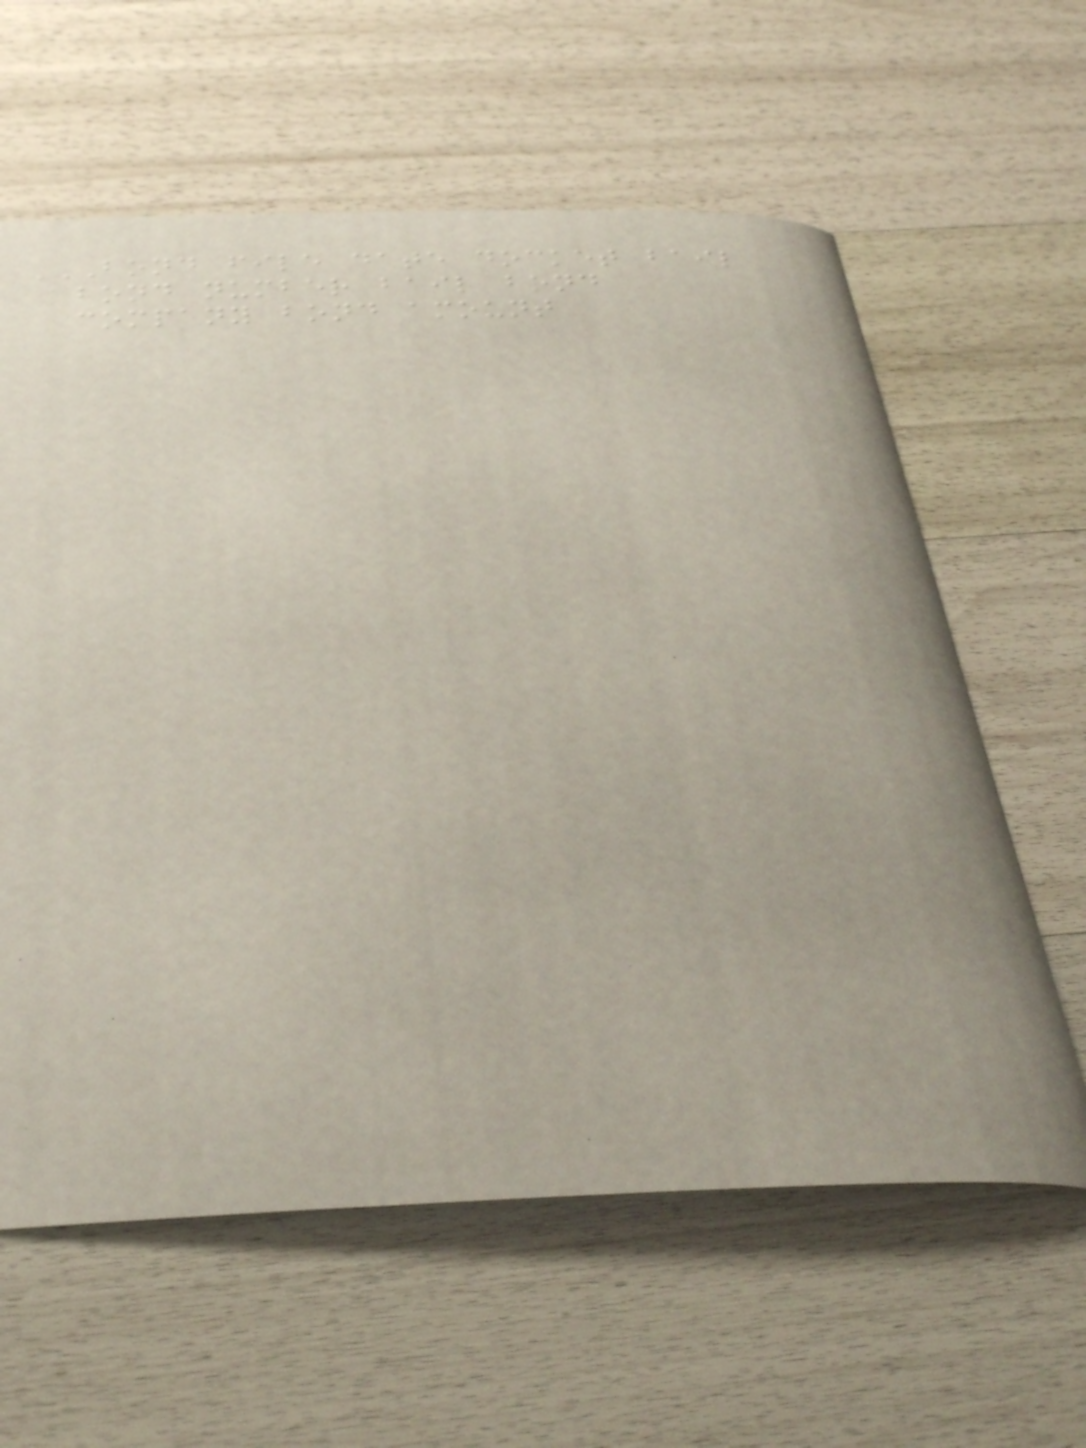BOND FILE DATE DOCKET BAIL
BOND NUMBER BAIL BOND
COMPANY BOND AMOUNT
